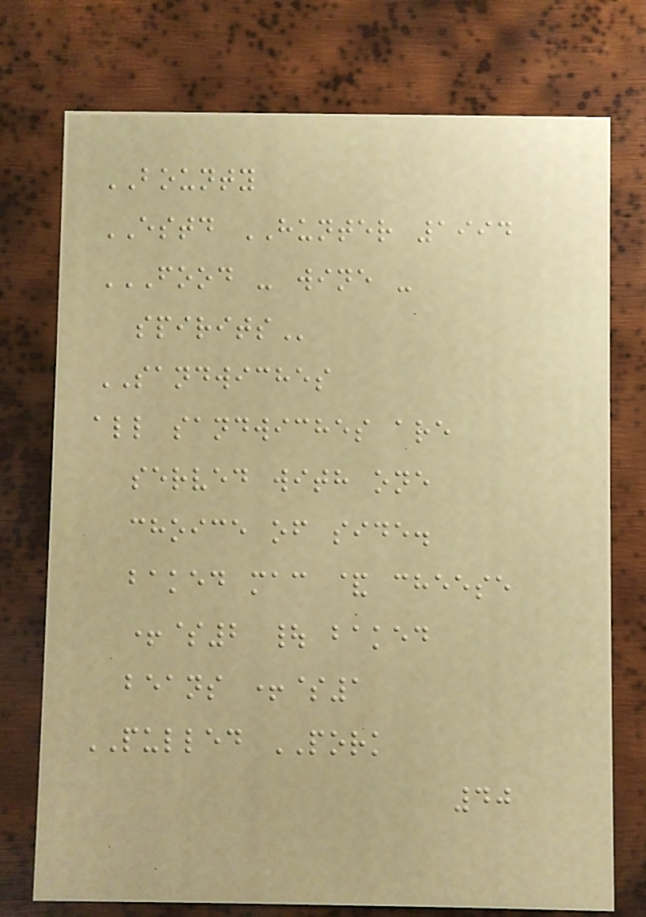BOUNTY
ESTD HUNTER 1994
FOOD - WINE -
SPIRITS
SANDWICHES
all sandwiches are
served with one
choice of side.
baked mac & cheese
+$2 | baked
beans +$1
PULLED PORK
40
